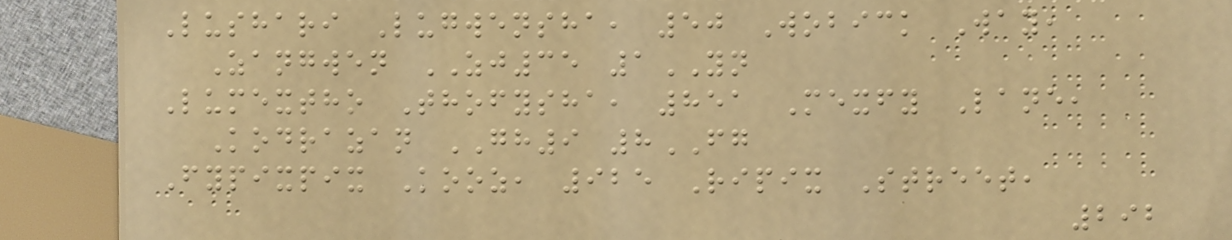Lushari Lugwensha, 50 Wobick Way,
Zangwen ZJ35 1YN
Lumextho Thofysha, 851 Mexfy Lane,
Kodrazan GH9 8FG
Fypixpix Kooz, 925 Ripix Street,
292
